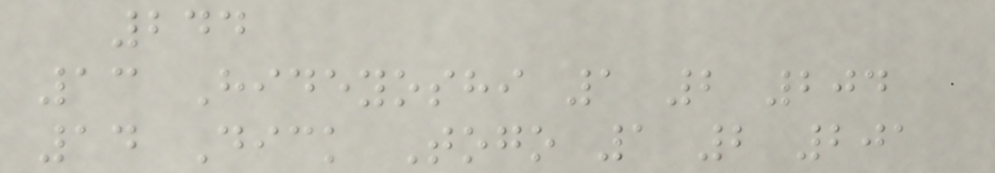244
13 Hideyoshi 1 2 204
14 Dick Togo 1 2 201
